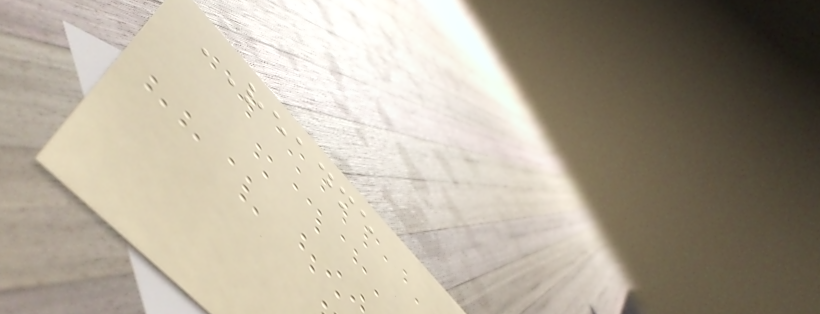README
